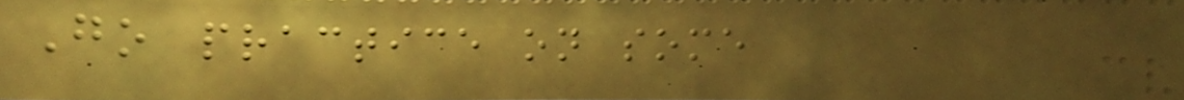Go practice on some
